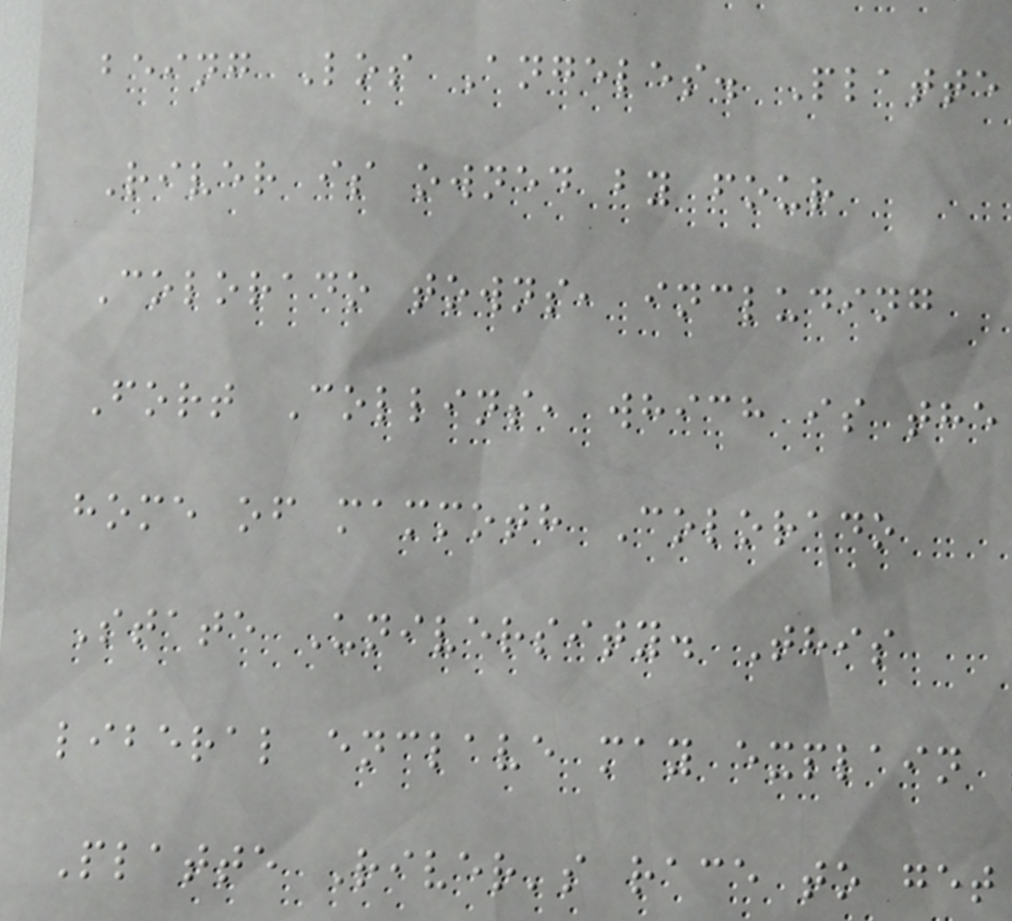being Los Angeles. Platte
River is owned by four
Colorado towns, including
Fort Collins, which is the
home of mammoth Colorado
State University. This
liberal enclave may explain
Platte River's race to get
